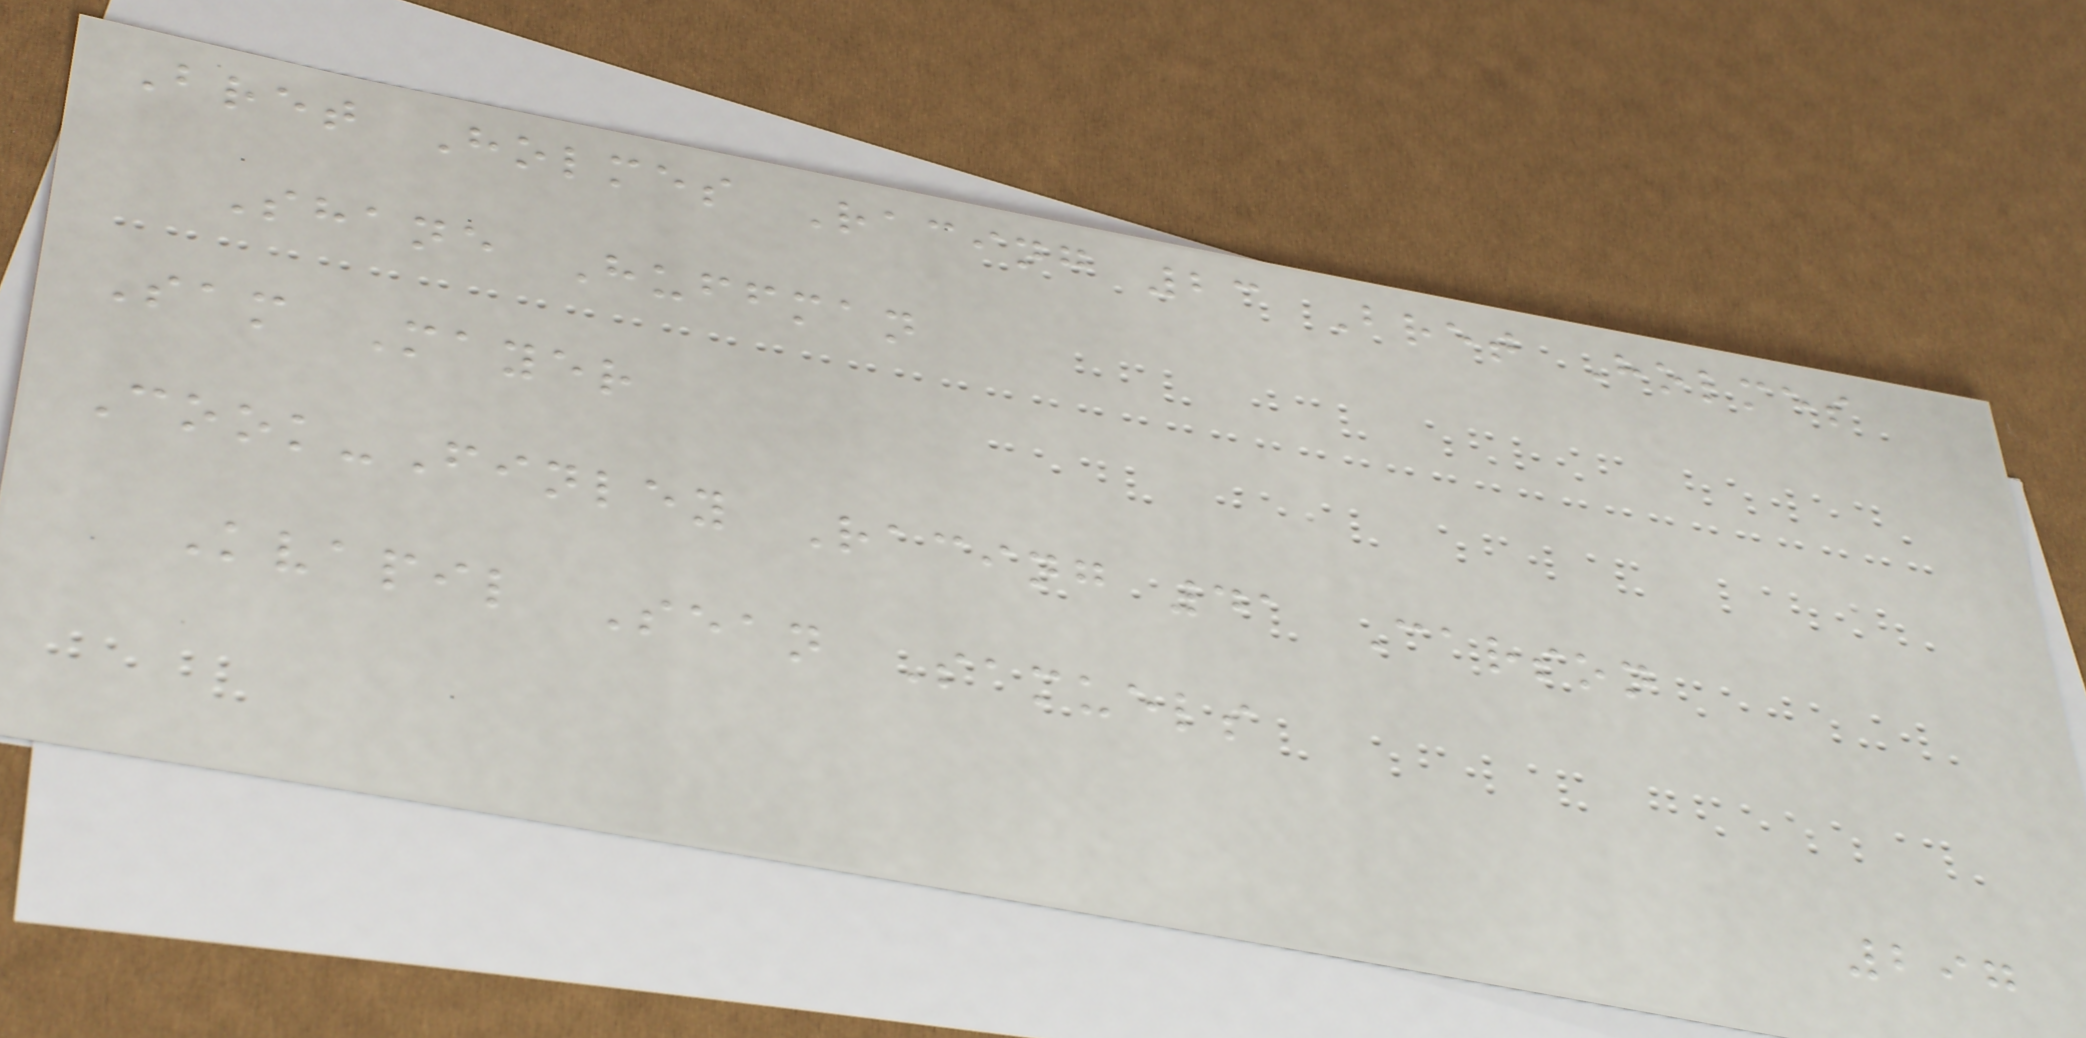Bret Holmes Racing 23 Bret Holmes
Shane Huffman
Sam Mayer
Cook-Finley Racing 41 Carson
Kvapil Sean Samuels
297
